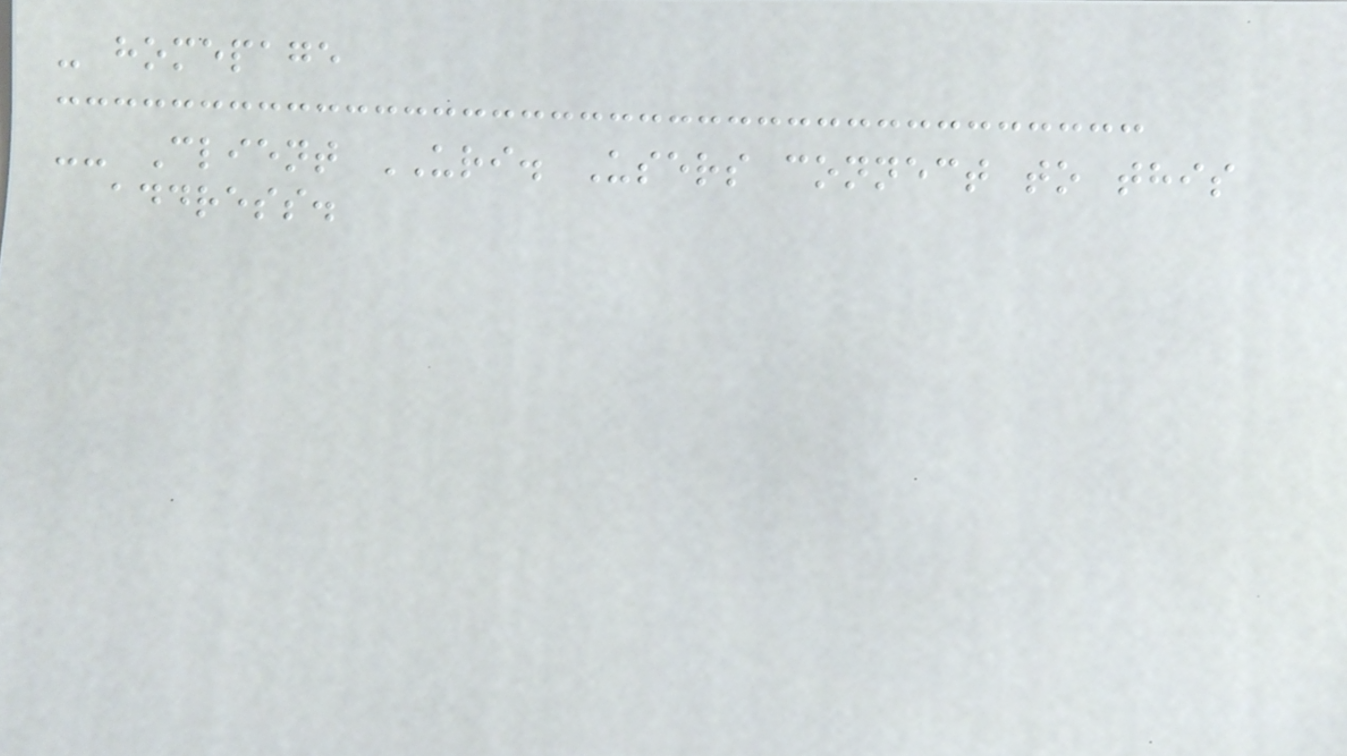- homepage
-- Client URI. Users connect to this
address.
